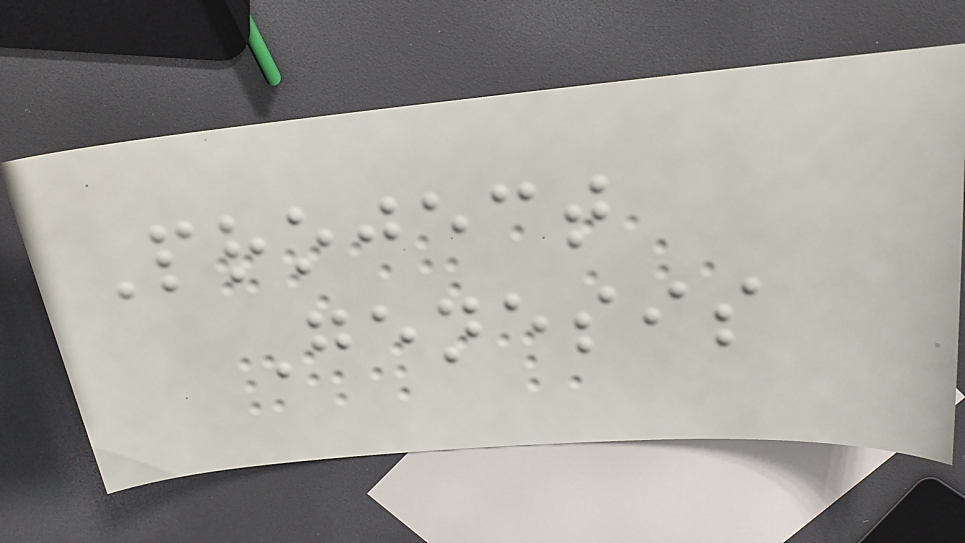Project
Genesis
